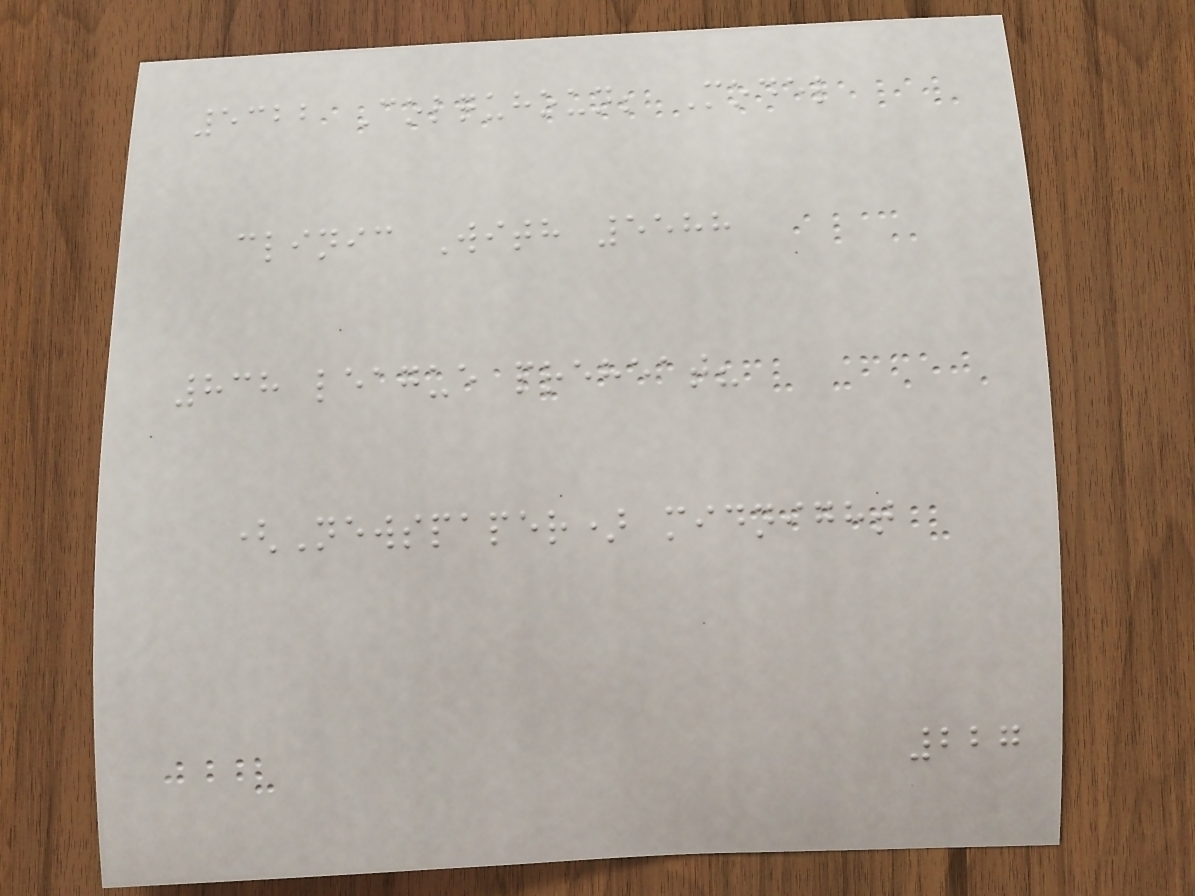5322 Colquhoun; Model
clinic With 5588
838 league preheat?
(Newspaper) midnight
227
